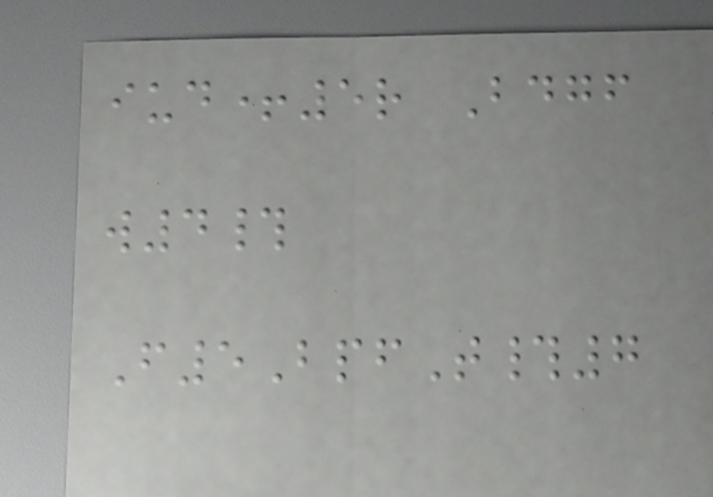iud+5r Bdgf
w4#
F5BpfT#7
